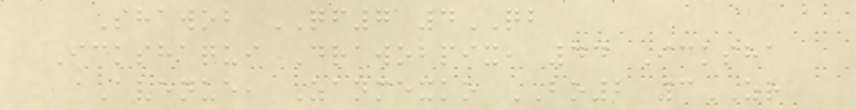Shawob QF7 4QB
Ickshaqui Drawobpix, 44 Icksha
Avenue, Zanmexko BO2 3ZR
